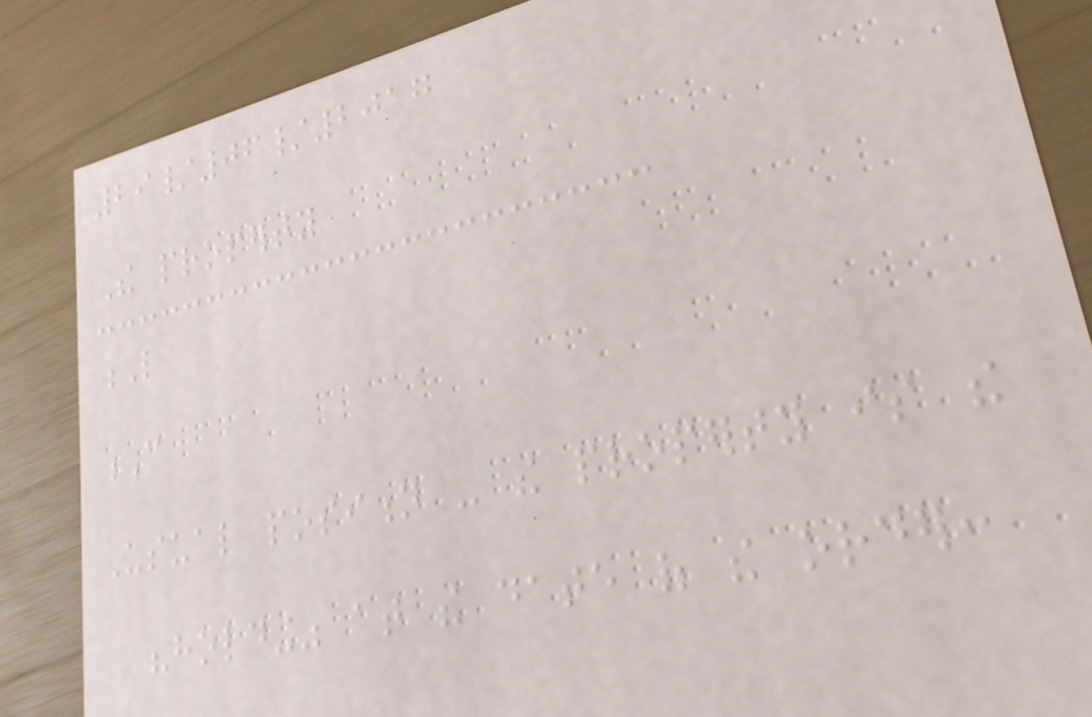29/06/2017
The property
L
C
Usual position - the property is the
"holding" at the date of the order:
